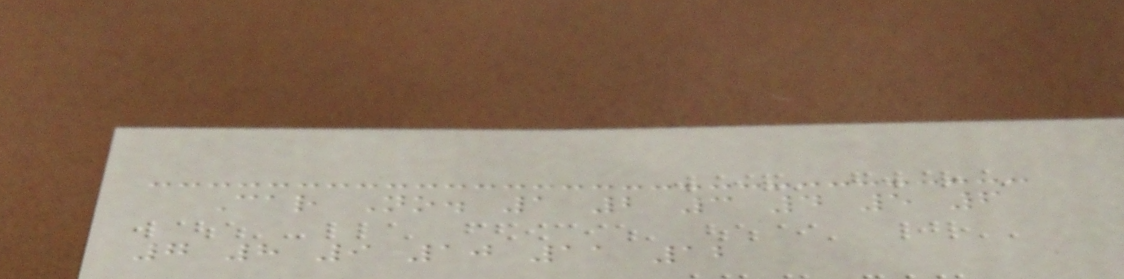Car No. 1 2 3 4 5 6
7 8 9 10 11 12
